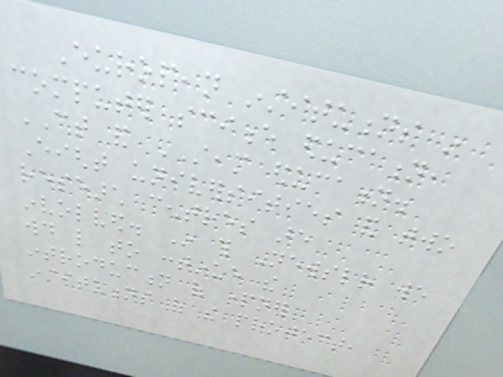European institutions in
computer science education,
CT and STEAM education.
Eight universities and two
research centres are
involved. In this Newsletter we
would like to continue the
introduction of partner
institutions of the project,
